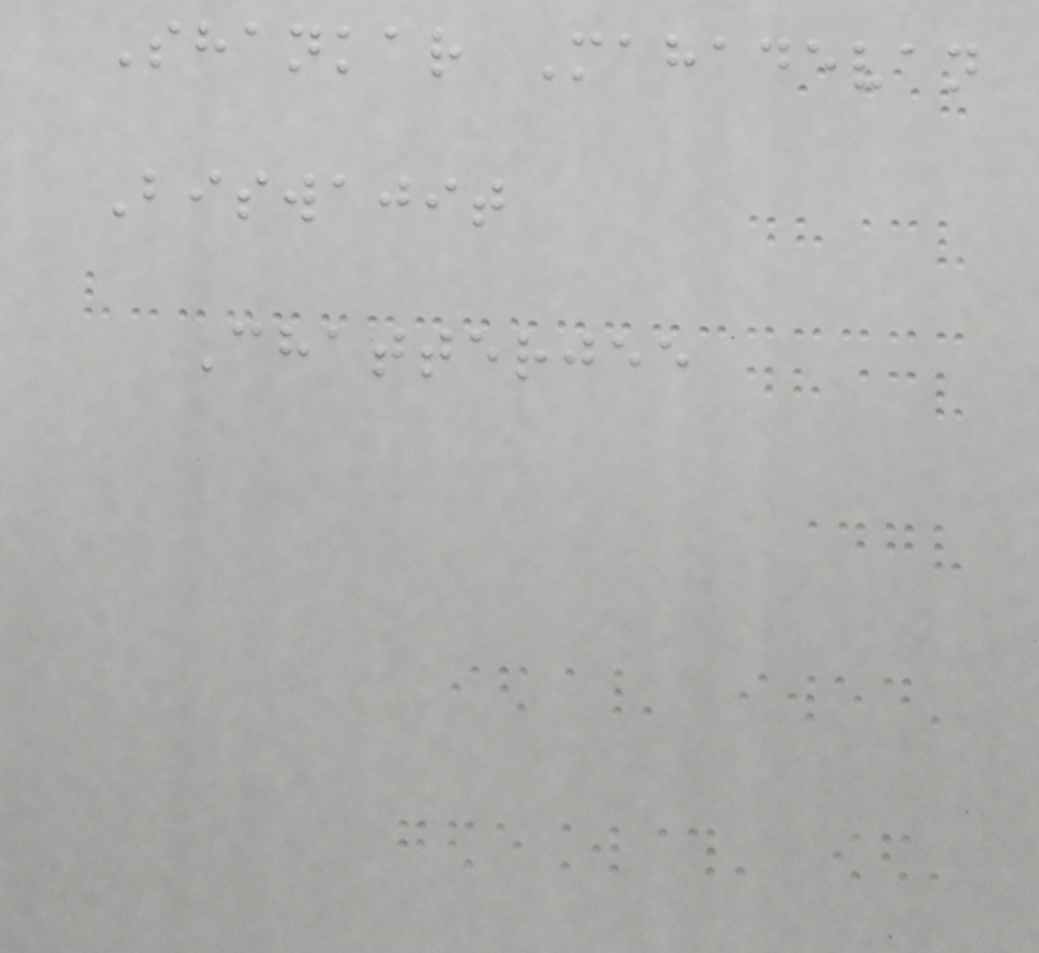Shankar Mahadevan
Biswajit
Chatterjee
